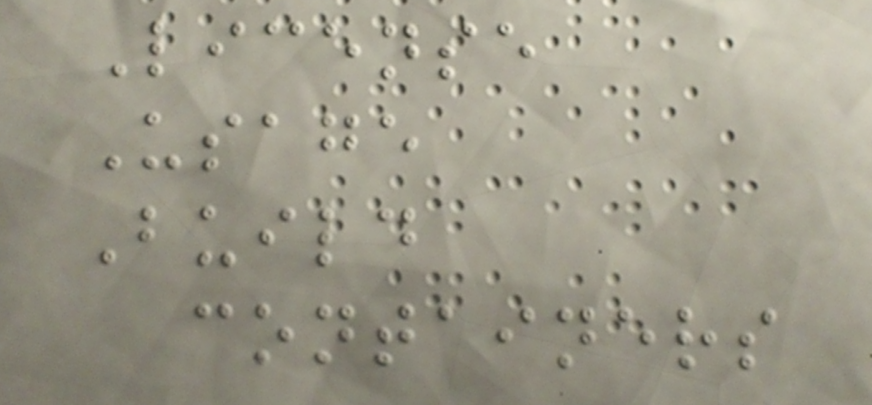License
Usage
Build
containers
